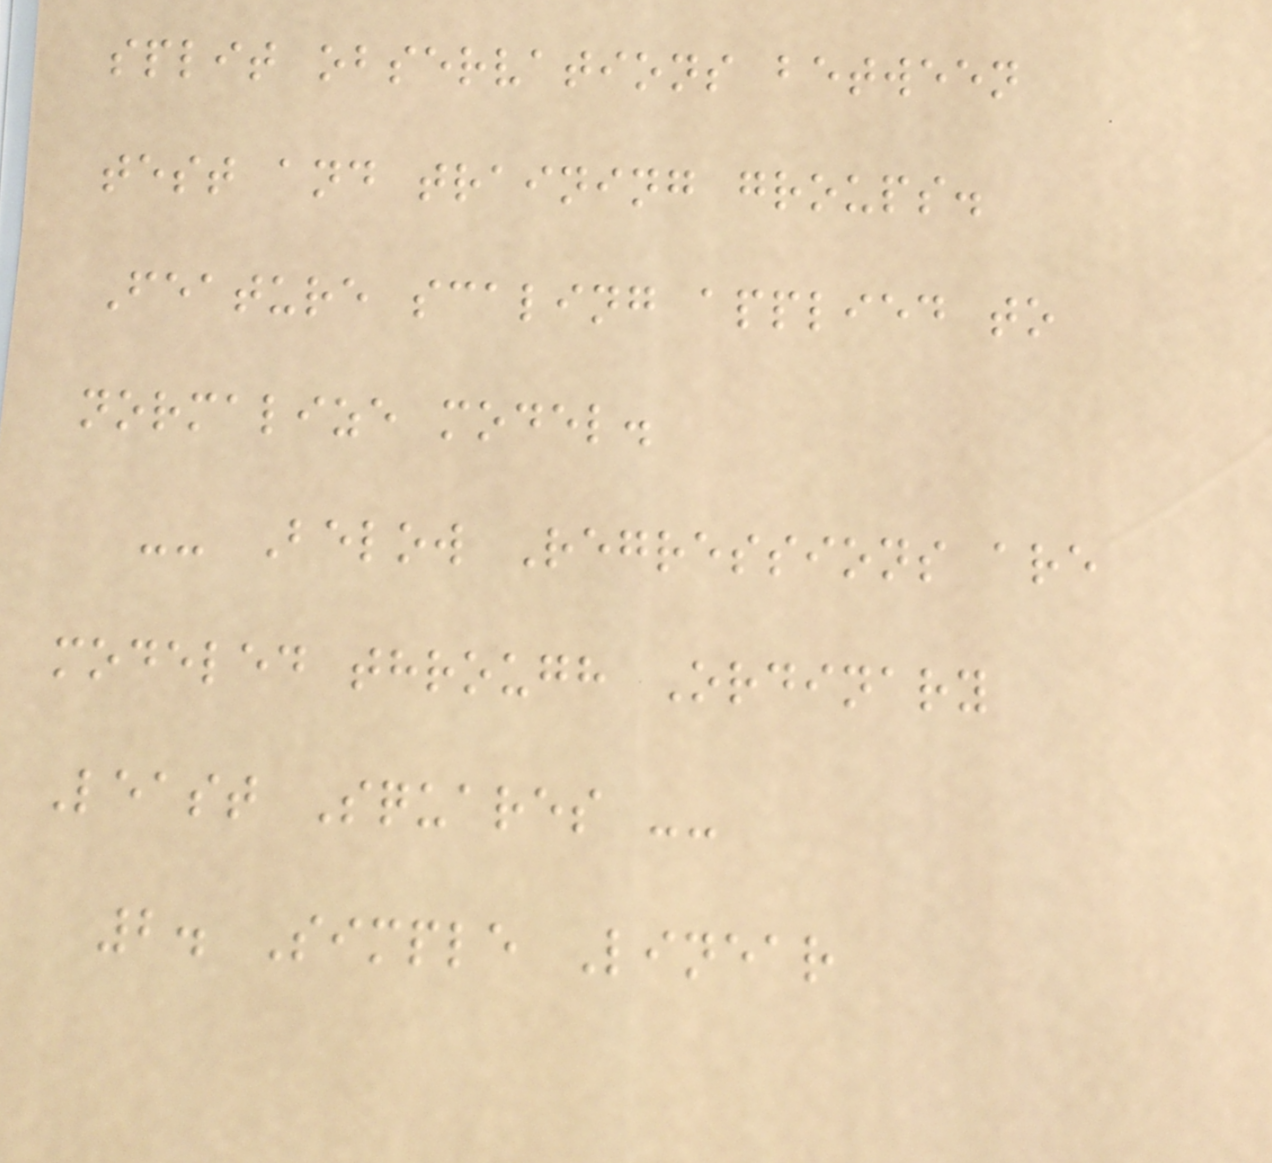split observations between
test and training groups.
Feature scaling applied to
normalize model.
-- Below Regressions are
modeled through Ordinary
Least Squares --
2. Simple Linear
